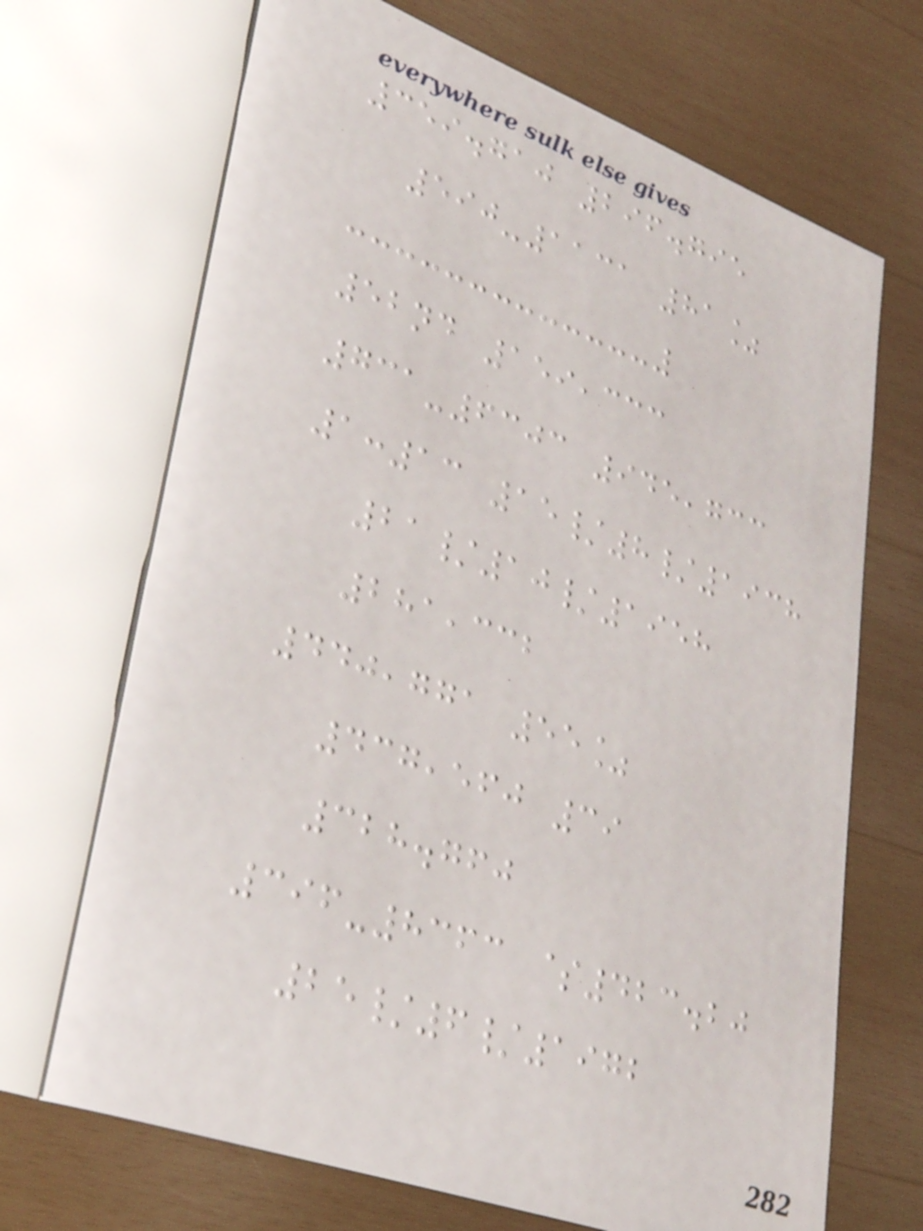359.710 296.795
590-1131 81%
52nd 159,333
731-6303 945,733
1:13 15/8/1938
21/10/1958
281,332
440,771 55%
437,560 39
328.760
396-8363 $423.20
25/6/1972
